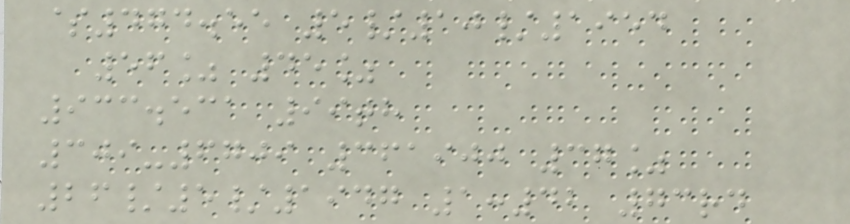$474.55 5/10/1954
56% 45%
933.531 99th
309-6709 361900 37%
26/5/1947 1:42 73rd
